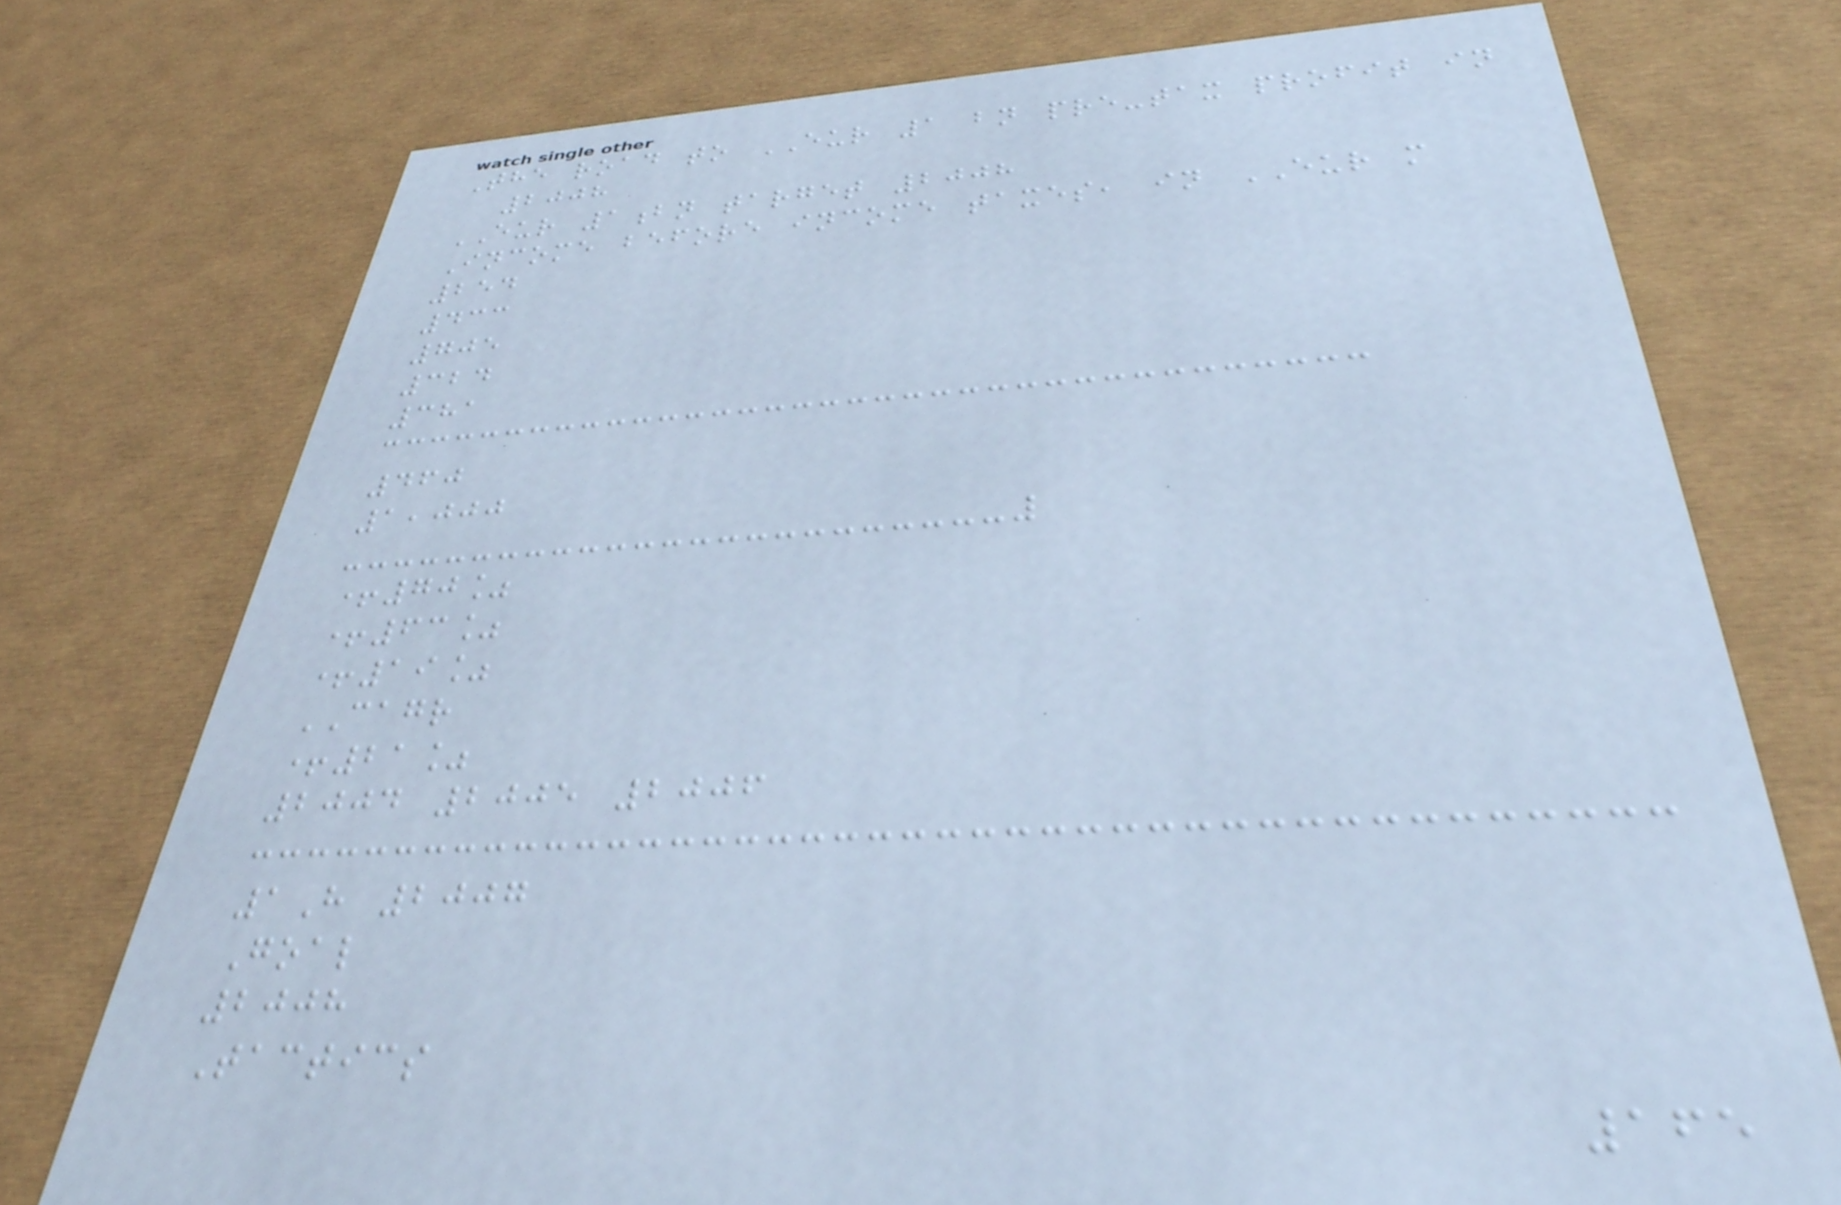The road to EUR 1 bn pre-tax profit in
2008
EUR 1bn target 2008
Income before income taxes, in EUR m
254
433
705
324
381
460
1,000
+70%
+63%
+19%
CAGR
+21%
2004 2005 2006
1H 2007
Goal
2008
Tactics
165
